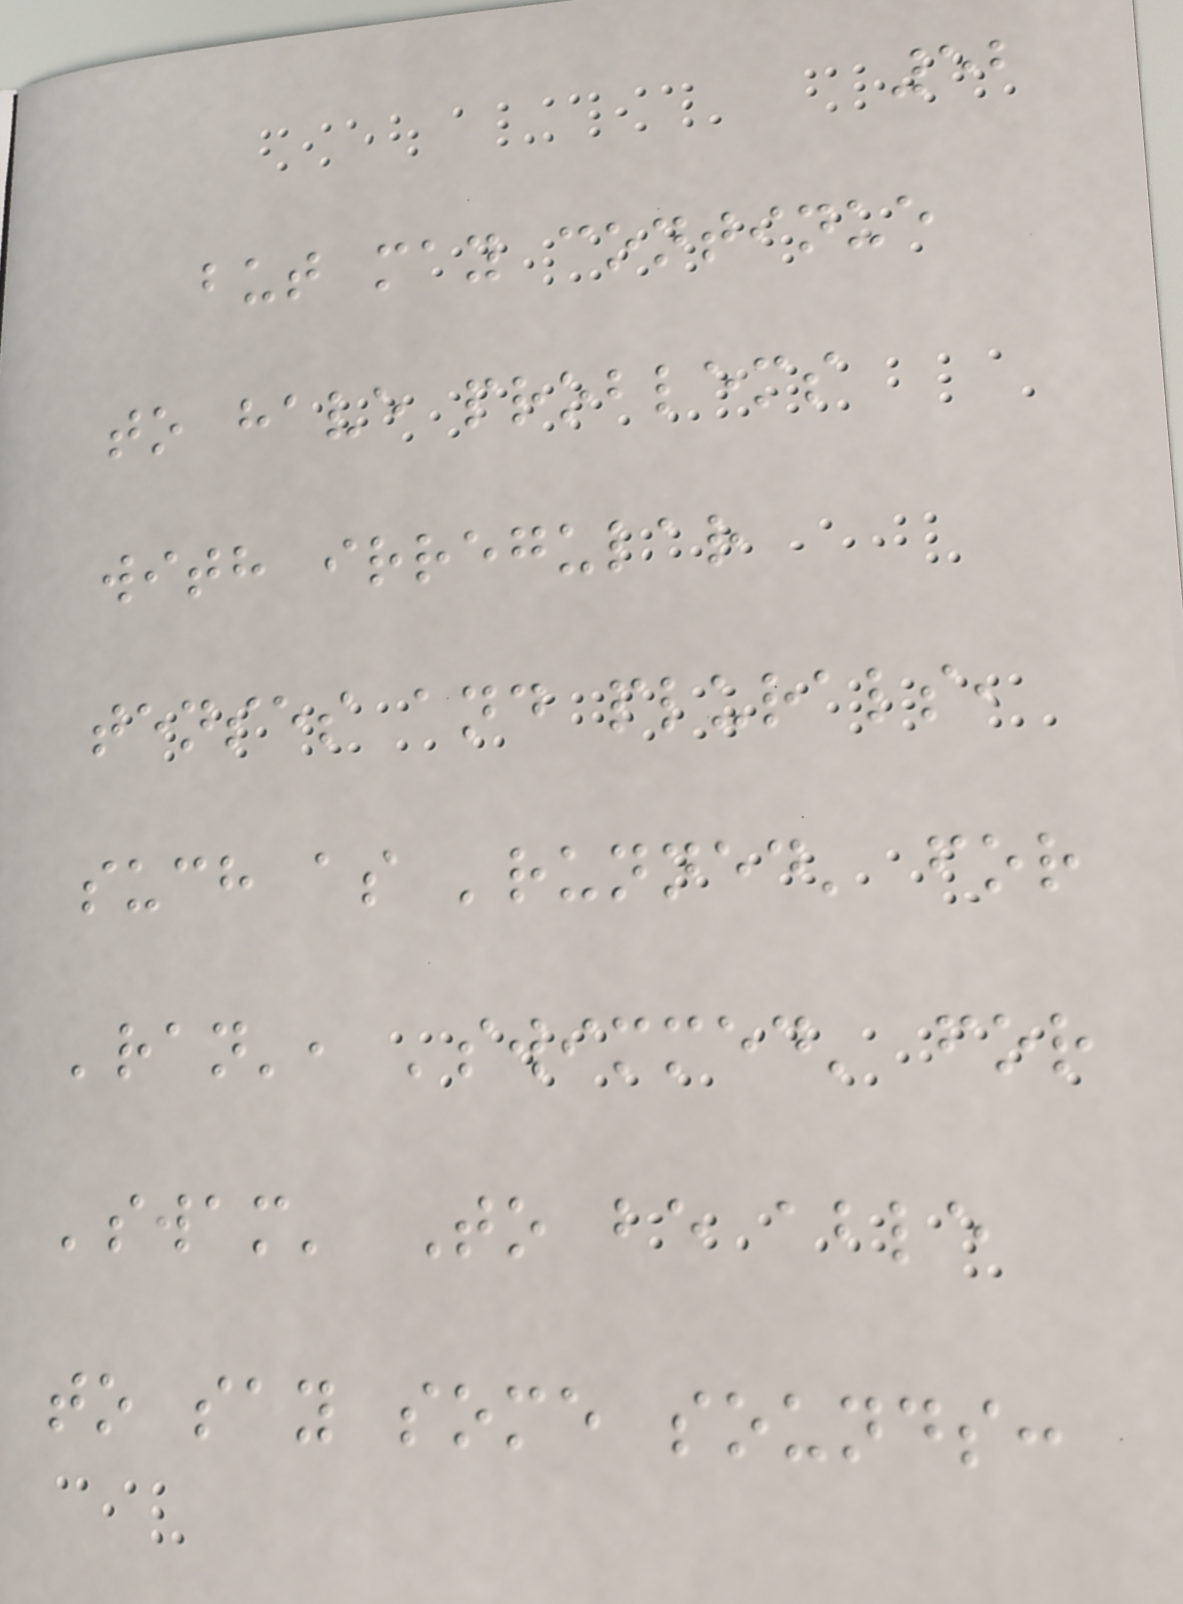52
but may continue
to have problems
with irregular
tenses and plurals,
such as 'runned' for
'ran', 'swimmed' for
'swam' To be able
to say some sounds:
